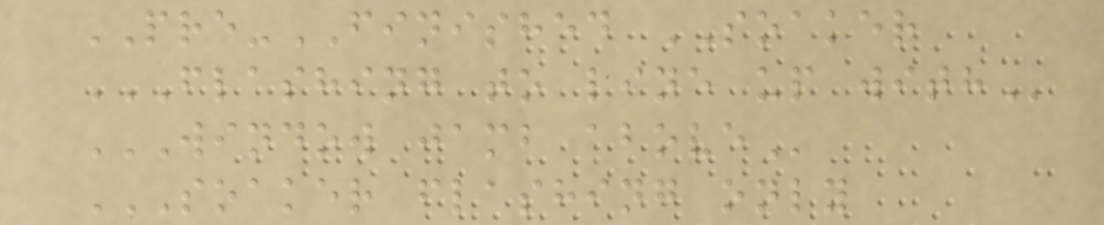PRE-FINISHED SOAKER
FLASHING TO LINE UP WITH
WINDOW JAMB ABOVE
SOAKER FLASHING ONLY
